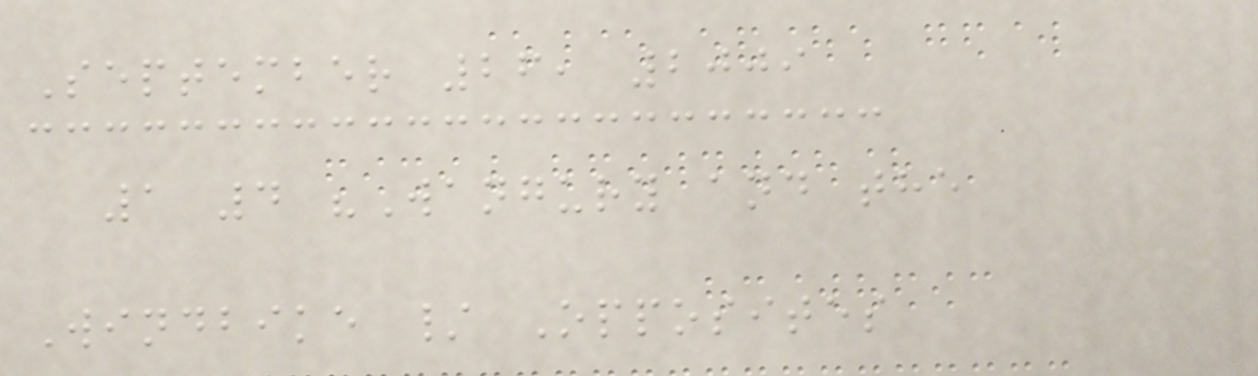September 26, 2009
1 4 "Wangury and the
Windbike / Opposites
